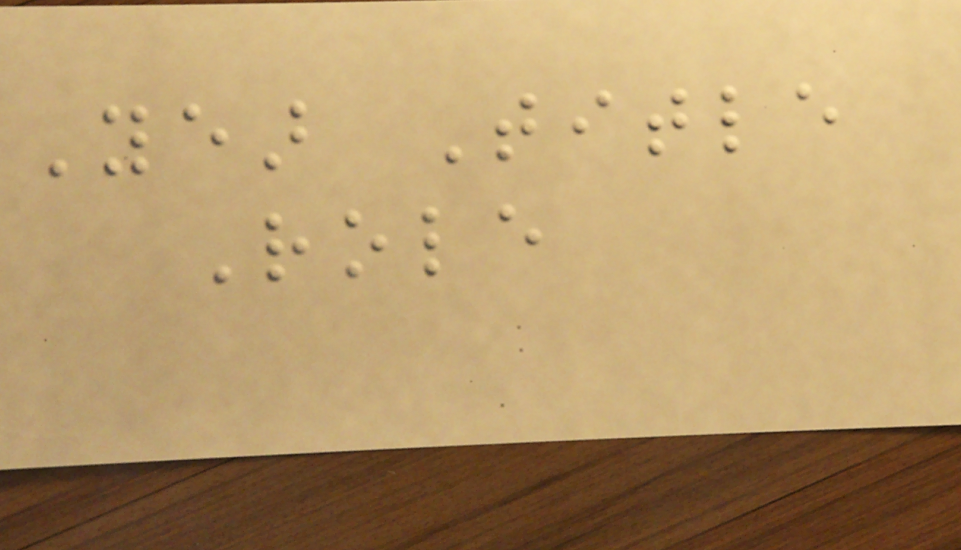Year Title
Role
